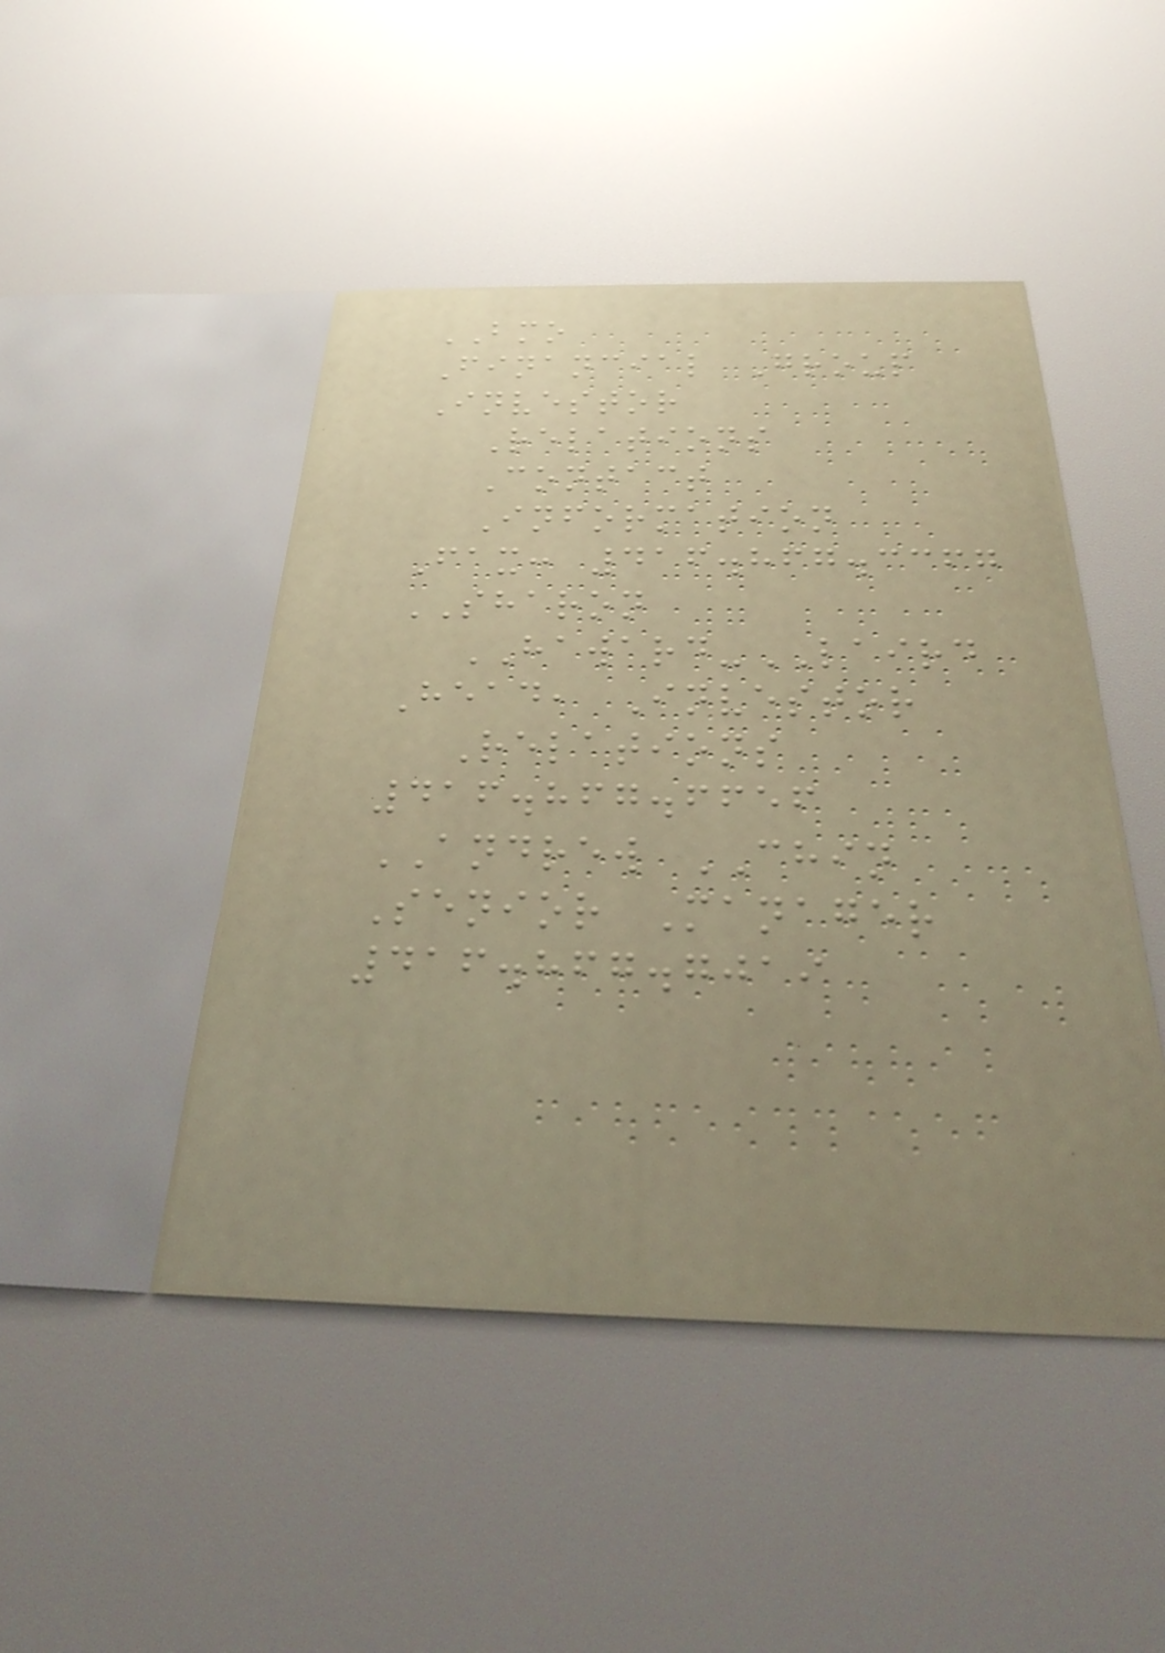BMO
Financial Group
Investor
Relations
Contact
Information
Fax: 416.867.3367
SHARON
HAWARD-LAIRD
Head, Investor
Relations
416.867.6656
ANDREW CHIN
Senior Manager
416.867.7019
